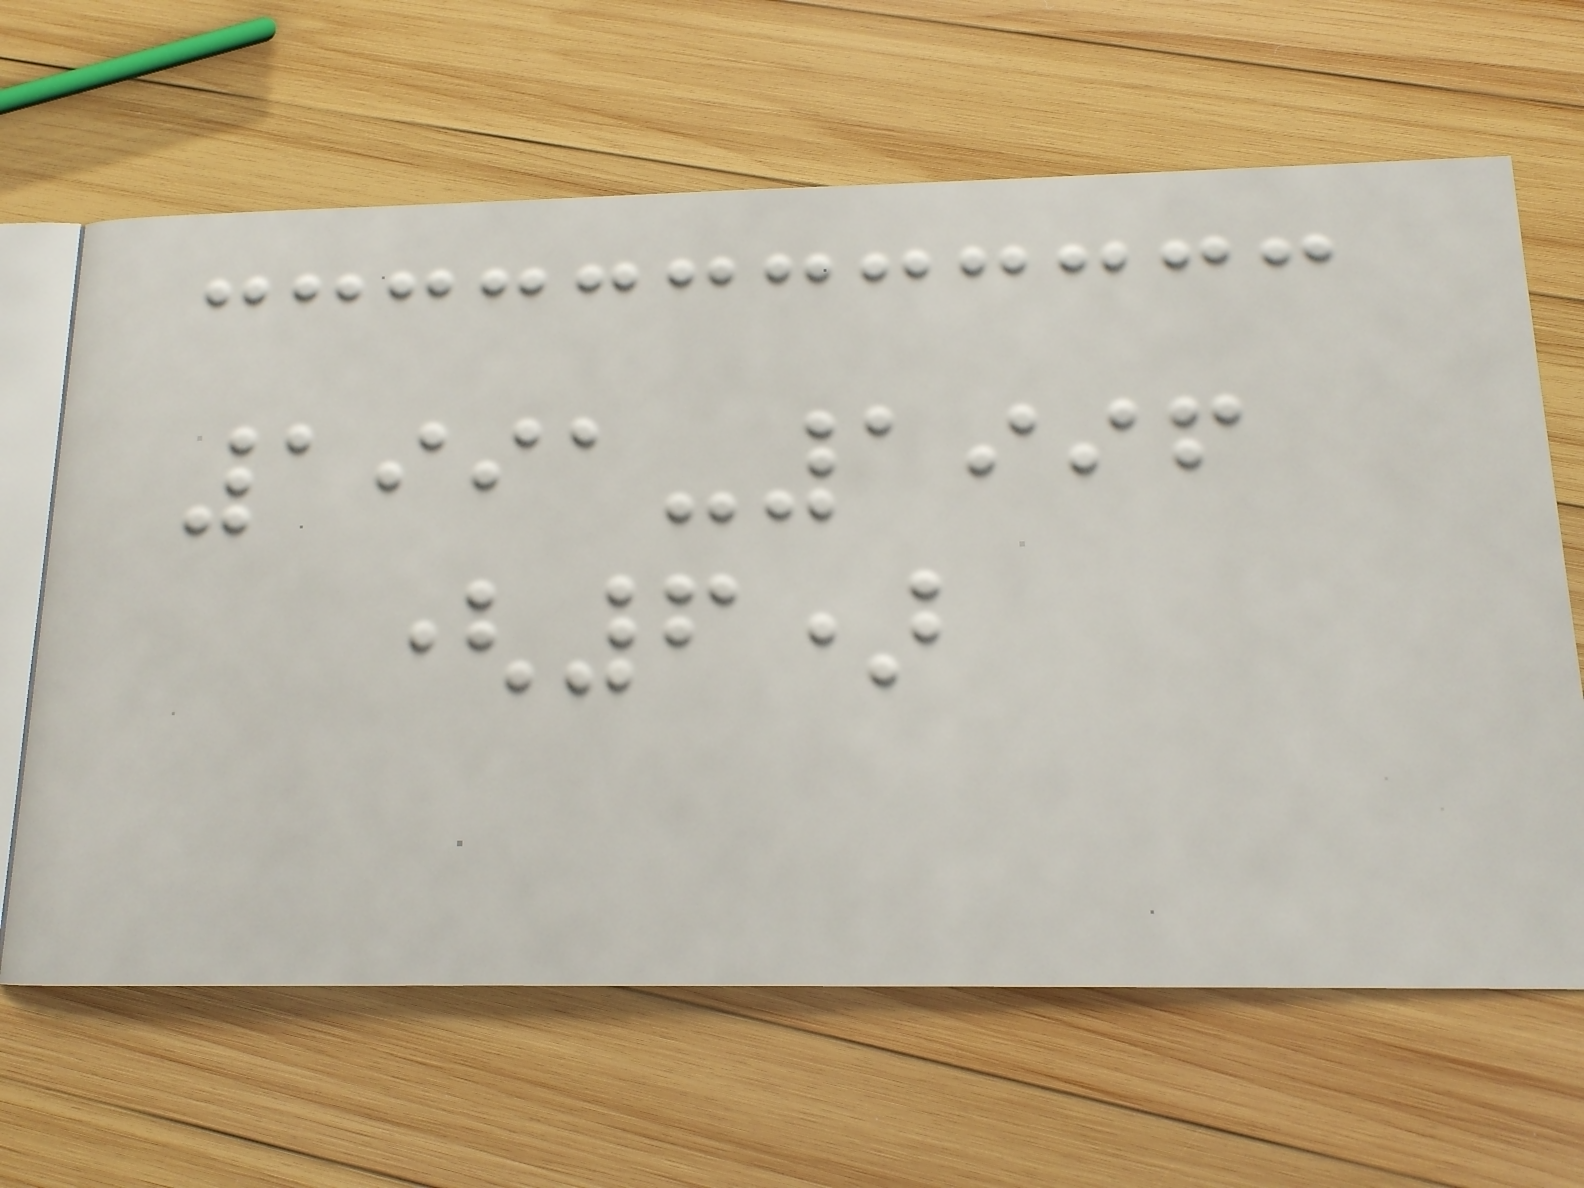1991-1996
(6)
